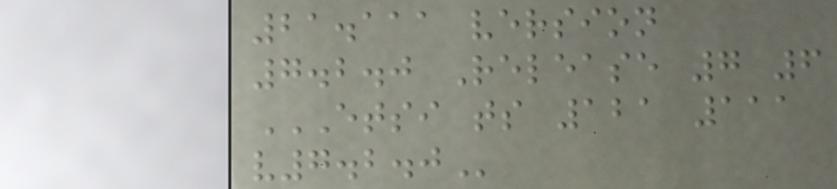21.111 version
7.2.0 Release 7 6
ETSI TS 121 111
V7.2.0
